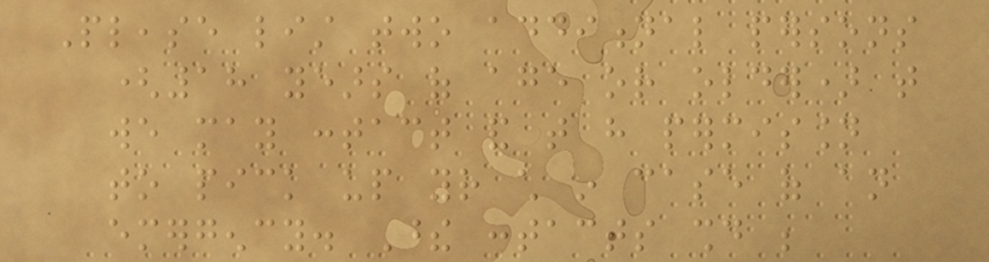Please list two additional persons
(18 years of age or older) that
we may contact and that have permission
to pick up your child in case of an
emergency. These contacts should be
